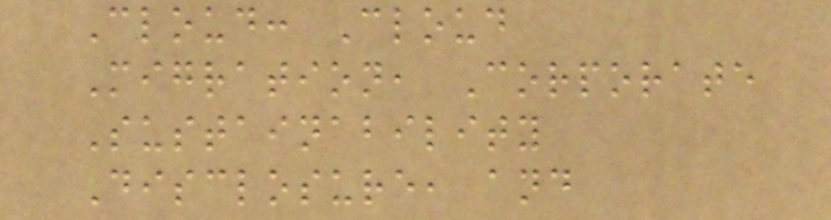Cloud: Cloud
Migration, Corporate
Sustainability
Disclosure, and
